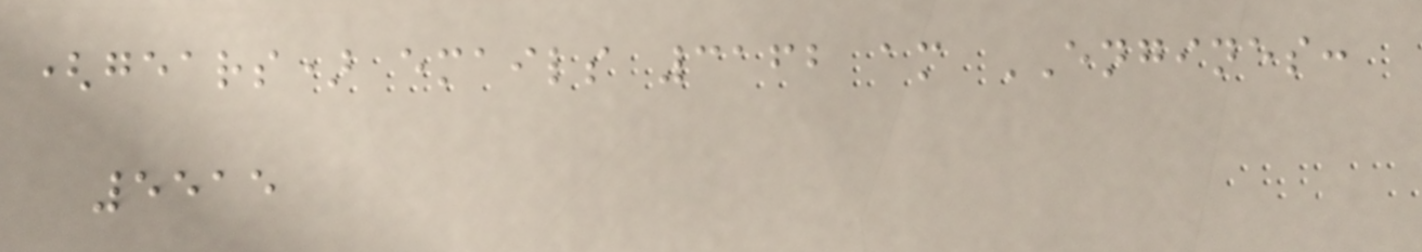(gears) emails 3162 am ENGINES:
5515
